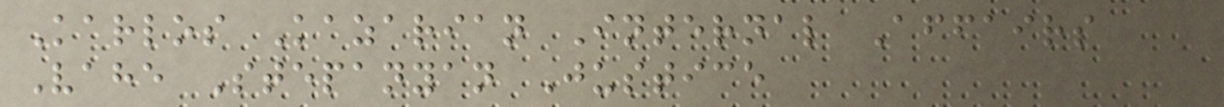Karlos Kazarian Internal Affairs
Vahe Stepanyan Justice
